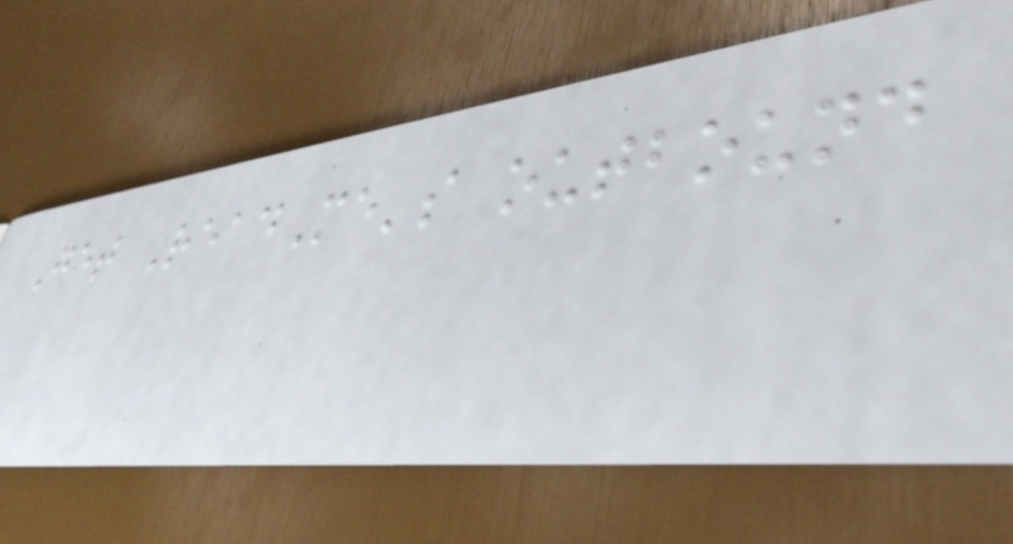Get ReadMe's outbound
